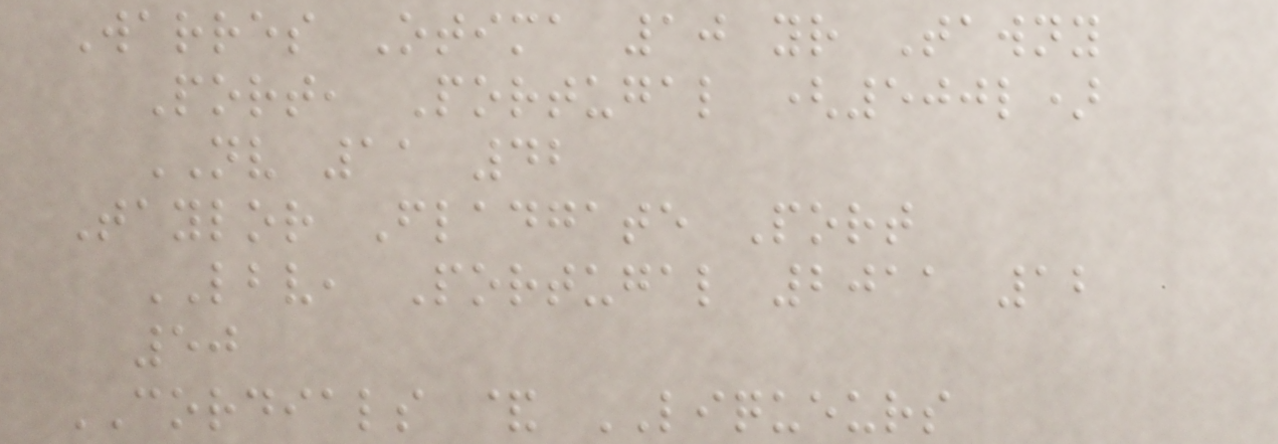Warres Otima 10 yr Tawny
Port, Portugal (500l)
NV 11 42
Taylor Fladgate Port
LBV, Portugal 2011 12
50
CORDIALS & LIQUEURS
